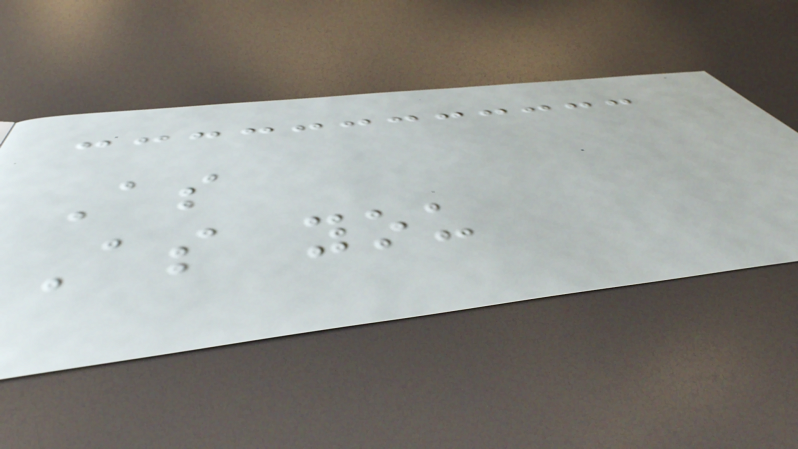As
As you
